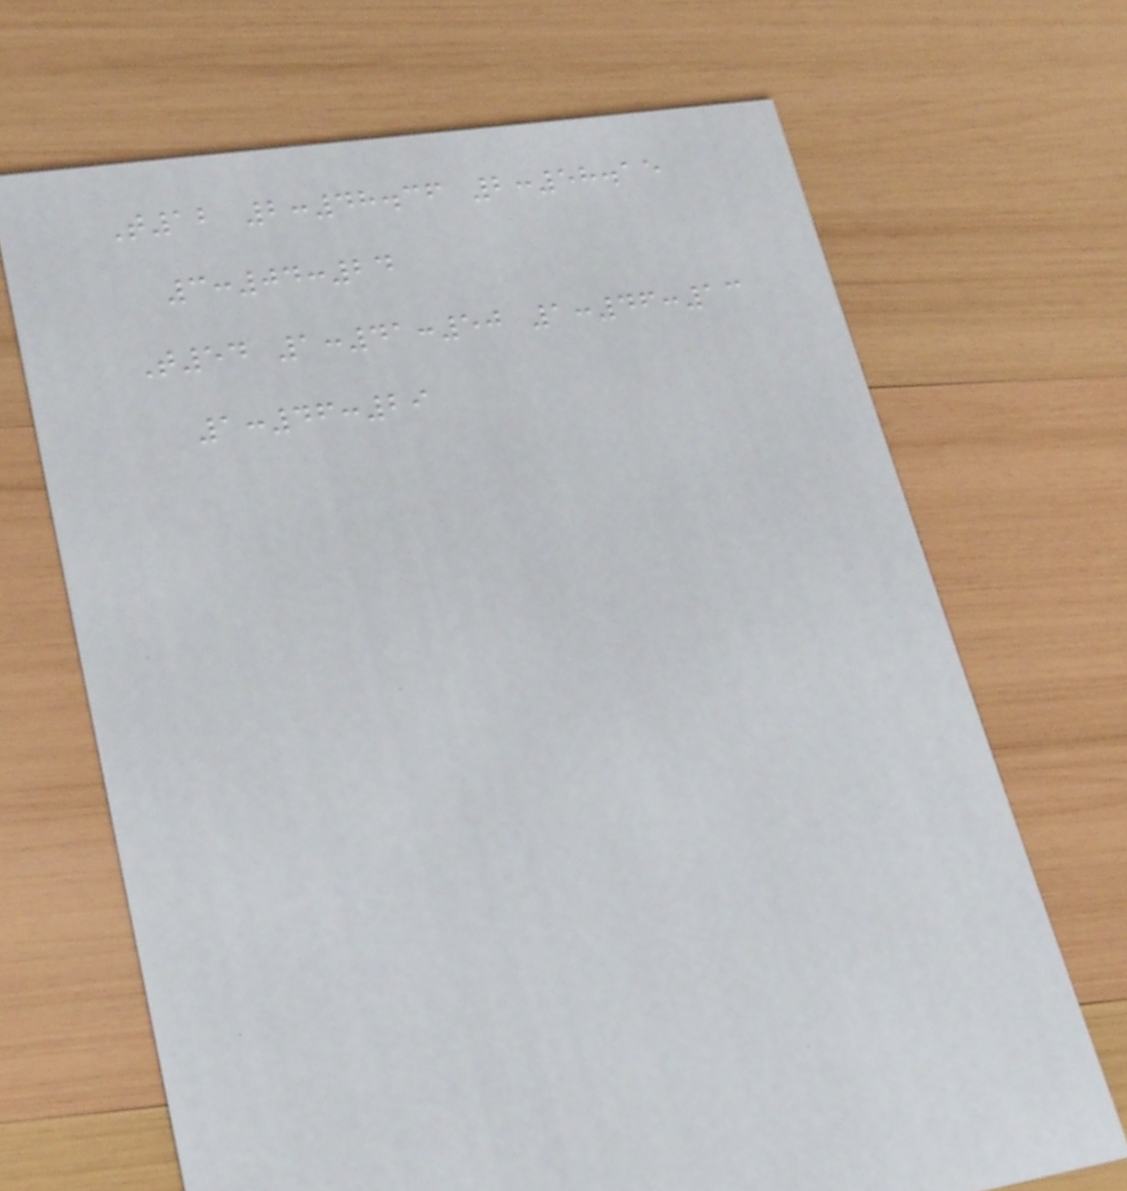T12 2:48.36 2:58.15
3:04:24
T54 1:41:50 1:46:13
1:46:29
